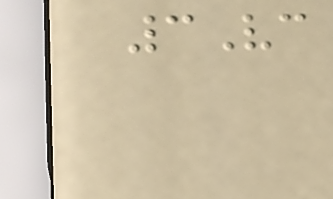3Vc
